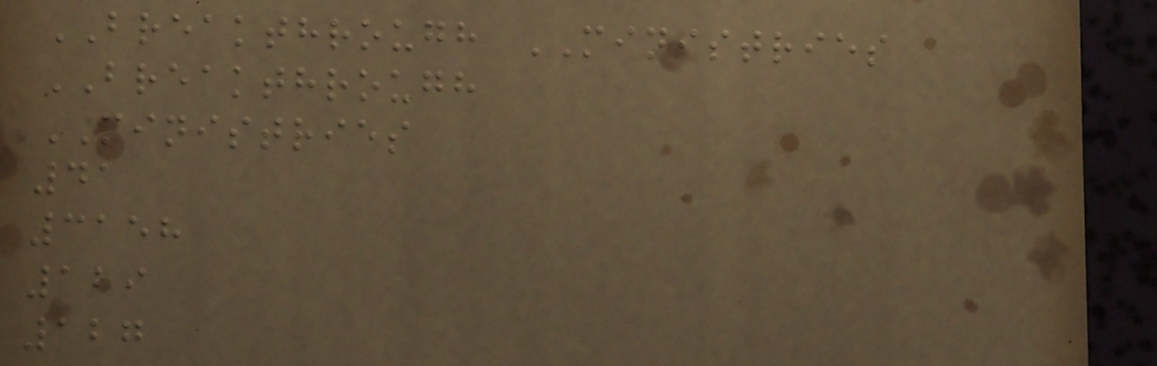BREAKTHROUGH MINISTRIES
BREAKTHROUGH
MINISTRIES
41
3158
129
127
